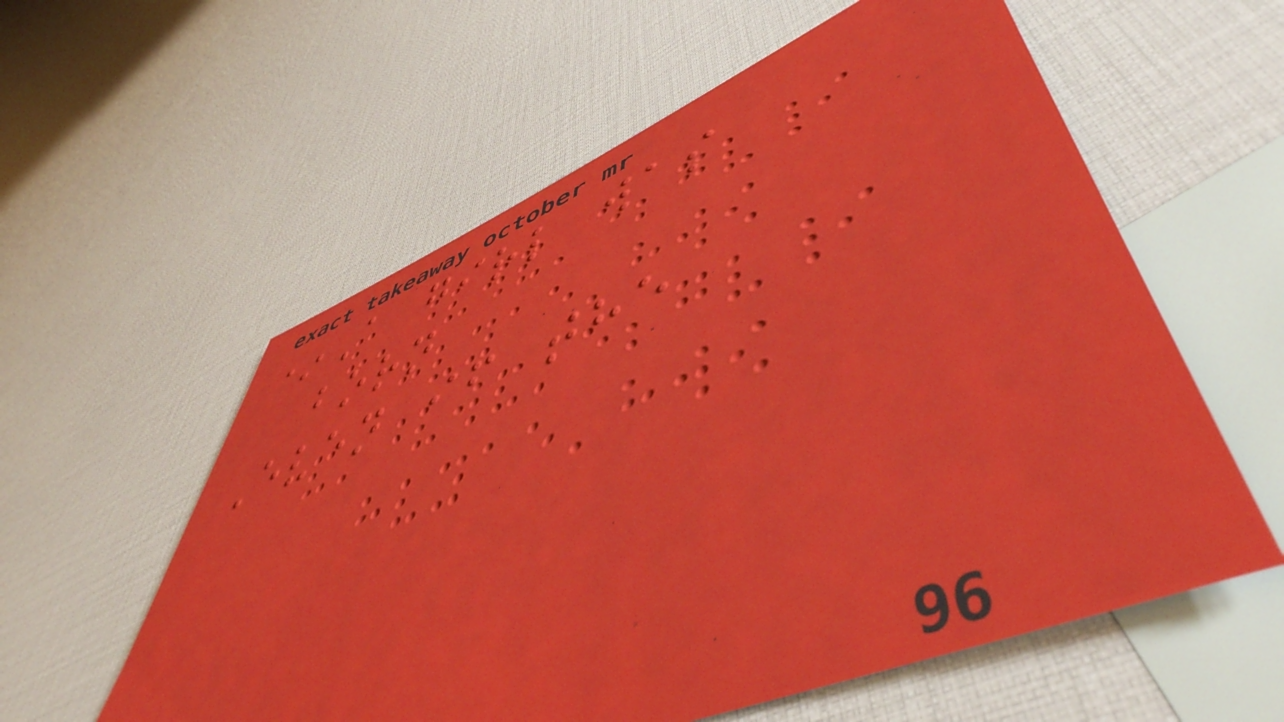*A girl was
born
Even if the
